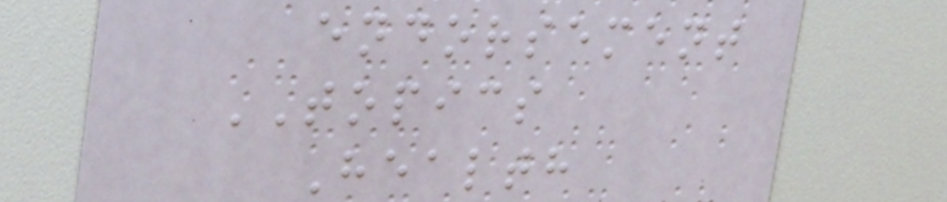endorsement
TOPICS
Health
